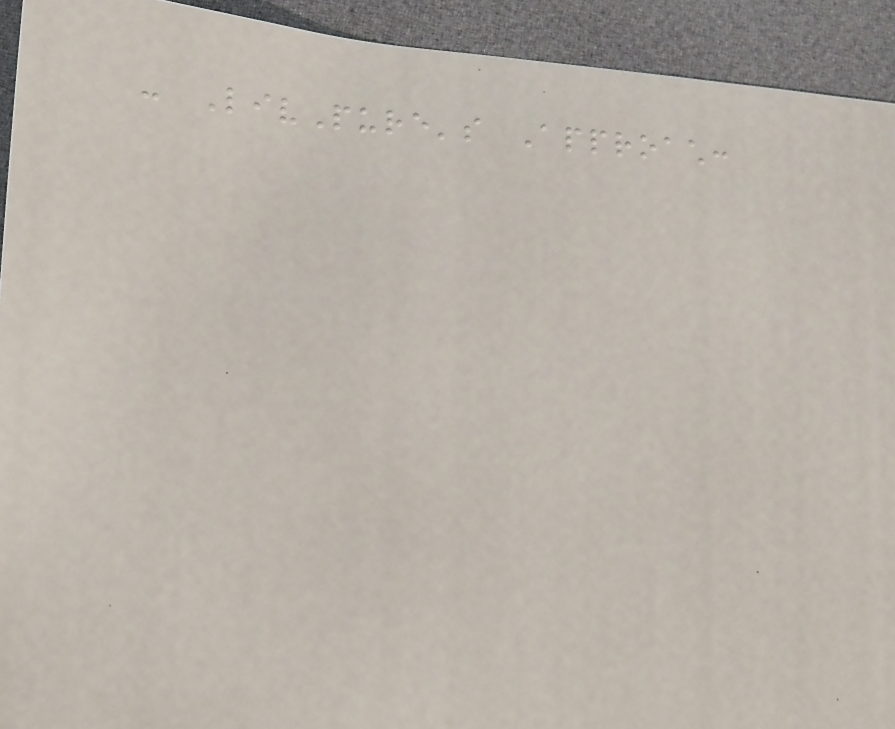- LivPure's Approach:
